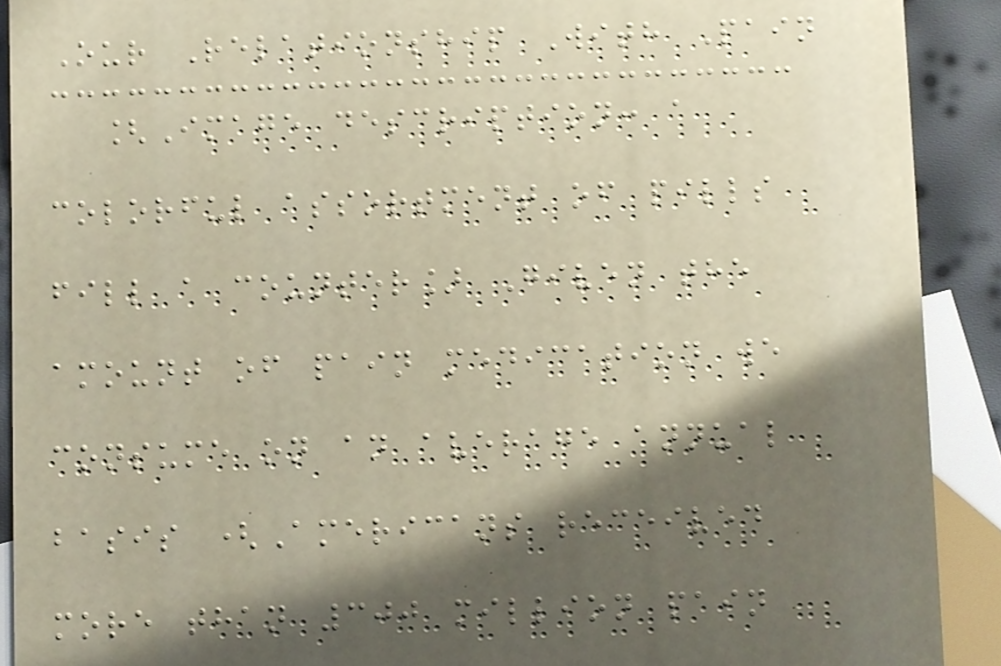Our Relationship With Pain
[Image description: a
colorful assortment of pills
fill a counter] Given the
amount of pain medication we
consume on an average annual
basis (Americans received
more than 300 million pain
